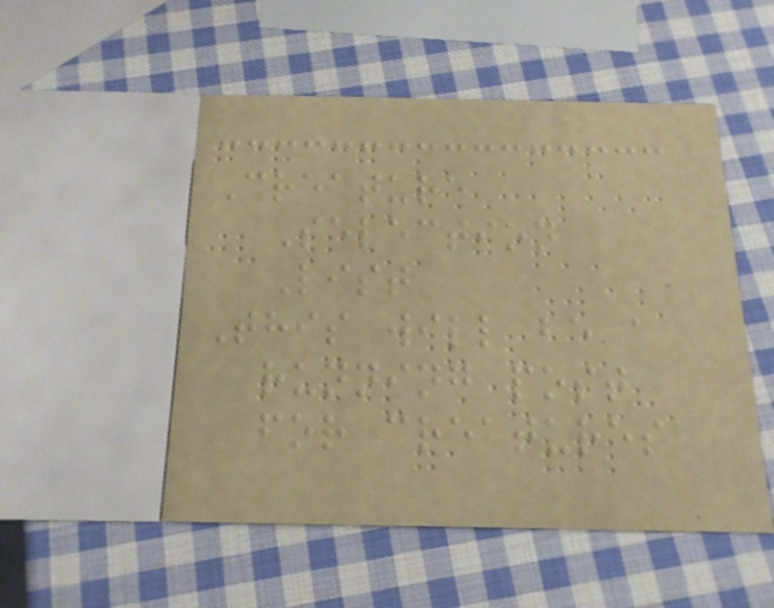Creature
Selection
List
This will be a
running post
for creatures
